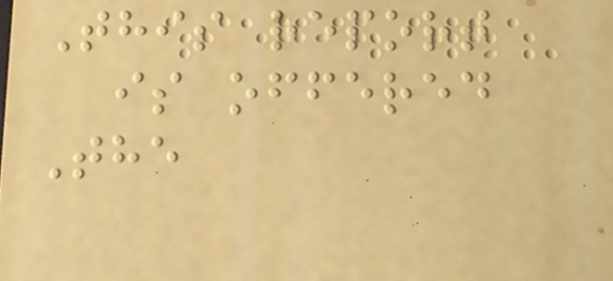This report
is offered
The
